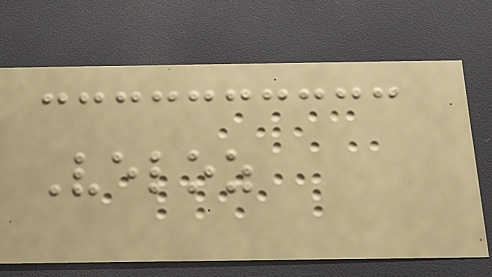Veloz
